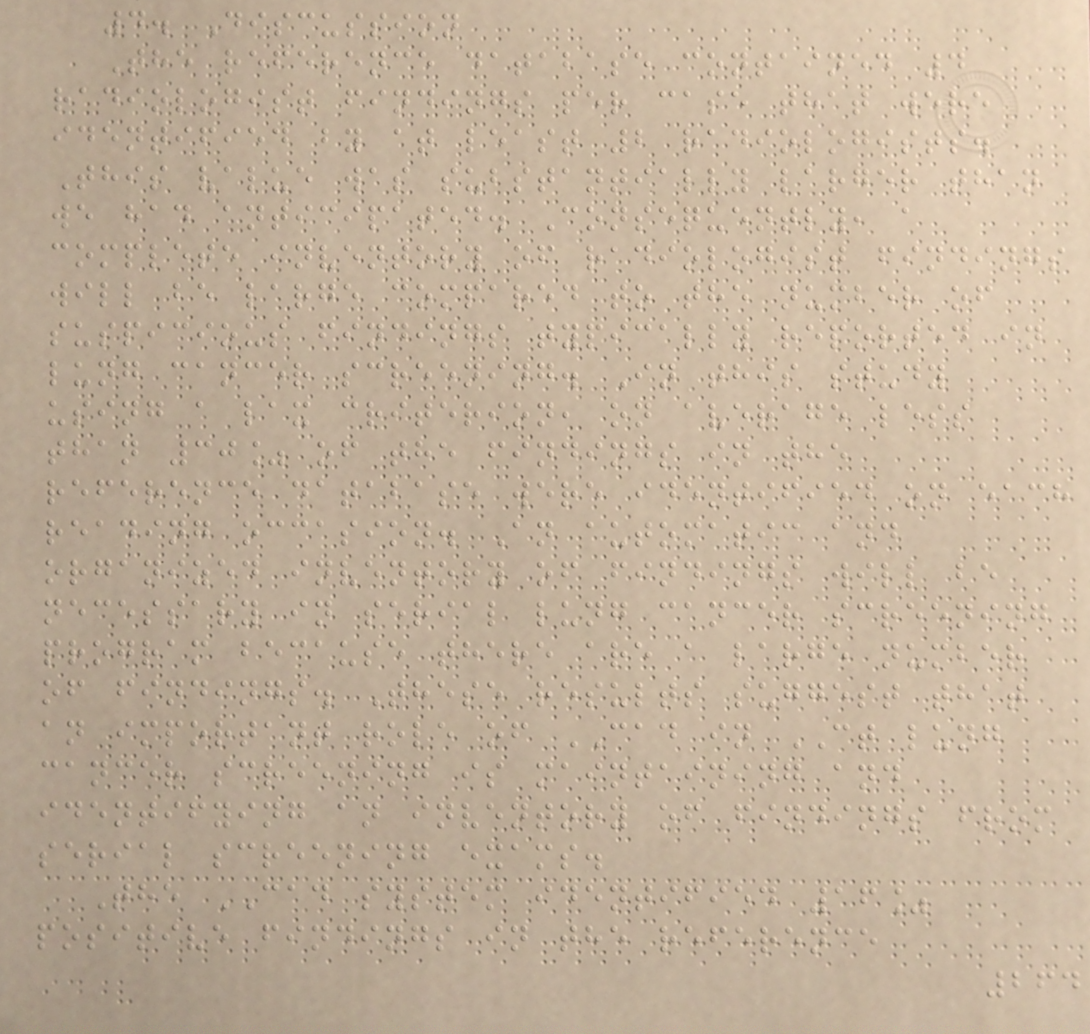4. Discussion
The reference database contained 4
radiologist findings per case that were
identified by at least 2 radiologists.
This value was substantially larger than
we had anticipated. Consequently, a
complete inventory of radiologist findings
will be large compared to the number of
suspicious findings typically reported in
lung cancer screening. In this study
using a lax criterion, on average less
than 30% of the findings in the
reference database were identified on each
reading occasion. An automatic and
organized inventory of findings will be
necessary in serial lung cancer screening
program because there are a large number
of findings. These results suggest that
an important role of CAD in CT lung
cancer screening is maintaining and
identifying an inventory of findings from
serial screening exams.
The CAD system identified 16%
positive findings in the reference
264
